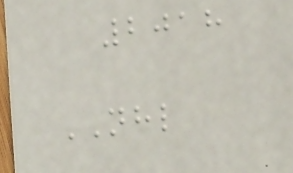2018
NHL
